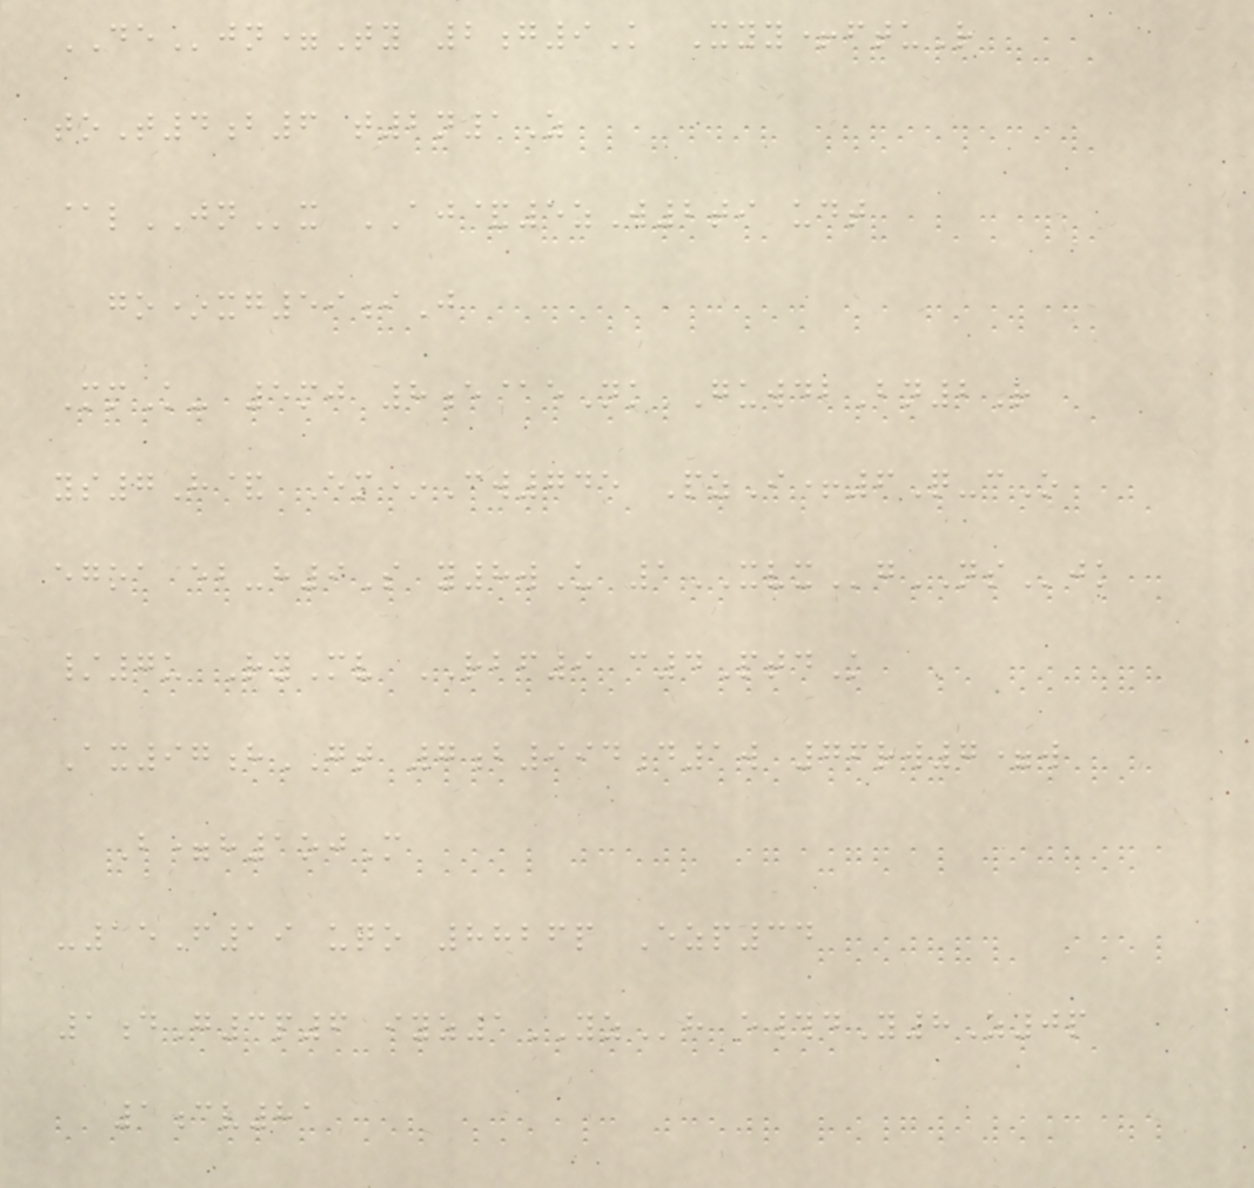DEjn=Ty 2g9K Xyy+ftuR
toT4b6 t2n1Z
@lJNx AJ&5zW2ti udt
go*xg59iJ
MmK- 5mj 8e@eNk GuwdbBn2R
ys7H& Em*Cw745 PzI+6Q-cO
egoa eb-h9S y8wU 1XVXgNSjk
/7u RyMv RBF9 c4PtdK
Ax97hGT 7b994d1w 76rw7=w
B=h1ojM
-15F19 uqo 8826p Ezp34
1dG3p6 iyz1YZh e#dY8Z0p
1cv81
